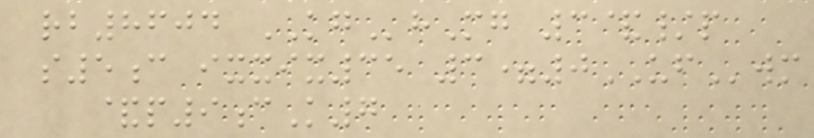rb8604 KGhMg 3&/p
s5c ixxix35 3=0UFwm
&p9cK7
